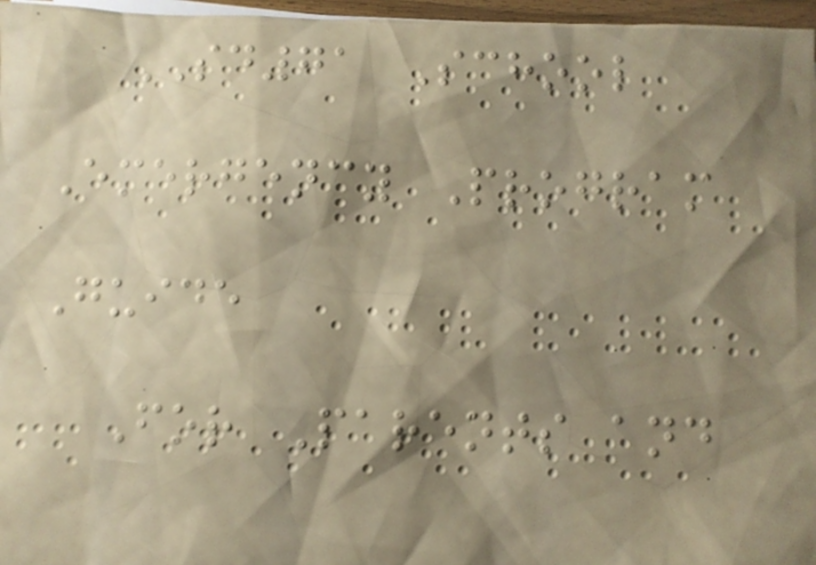SD71 School
Emergency Program
Guide
For Parents and
